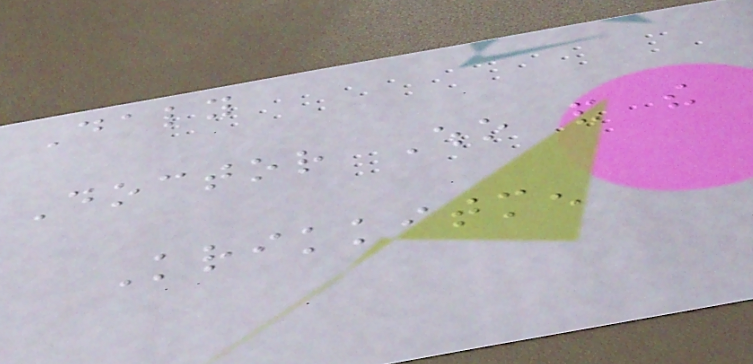Daly
Doctor Who and the
Krikkitmen
